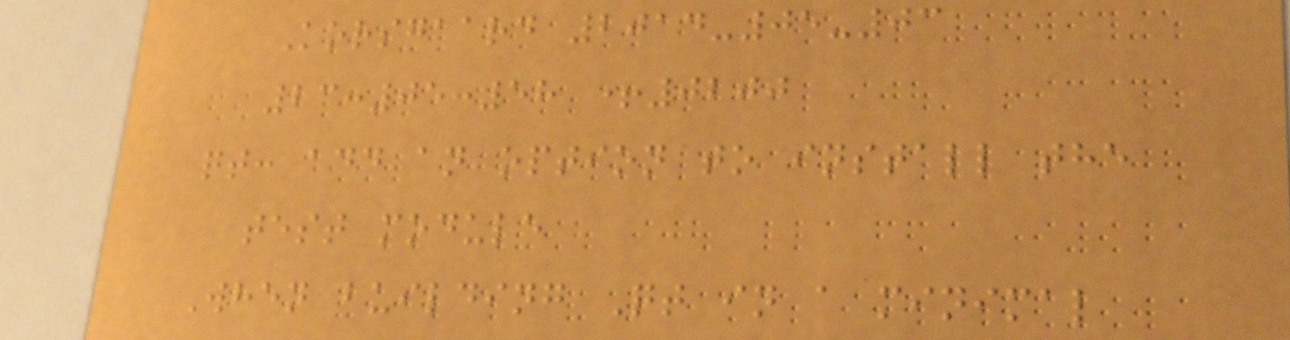Korsgaard 2014-05-03
23:05:58 +0200
qt: add an option to install the
test module
When building Qt in a minimal
